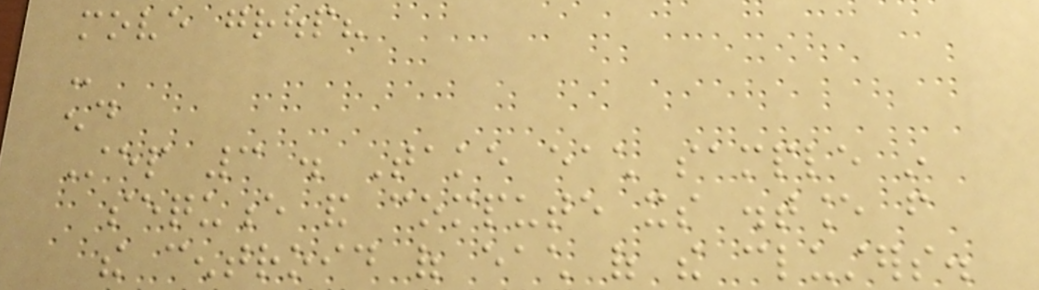move group?
-
end
Step 3 . Take each sample in
sequence and compute its distance from
the centroid of each of the clusters.
